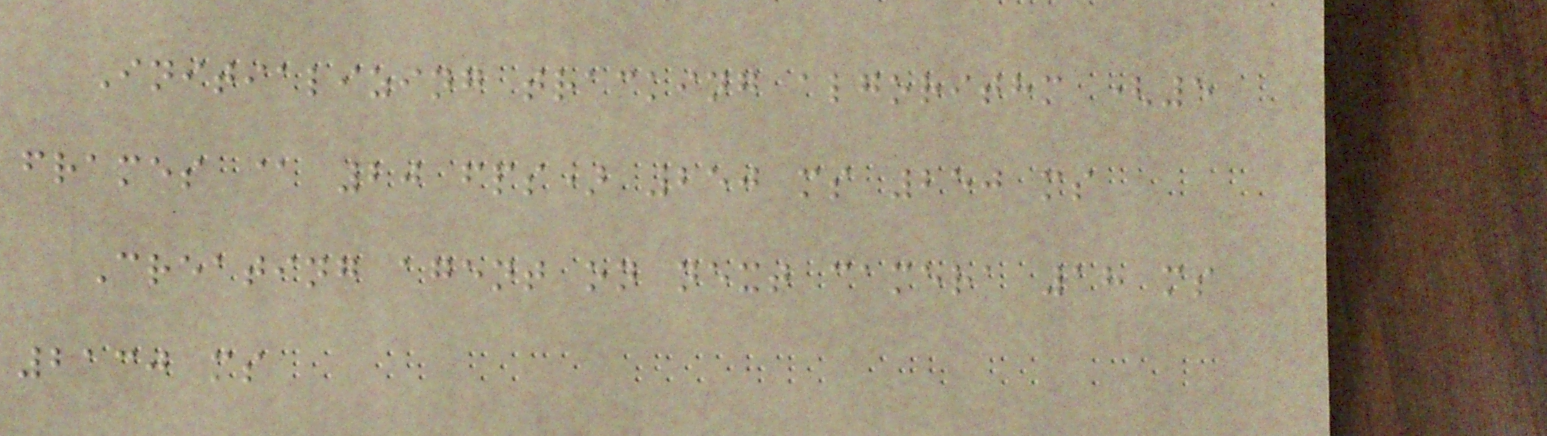Initializing tracking algorithm (5
frames @ 20 fps) 250 ms 250 ms
Creating agent on next camera 18 ms
2130 ms
